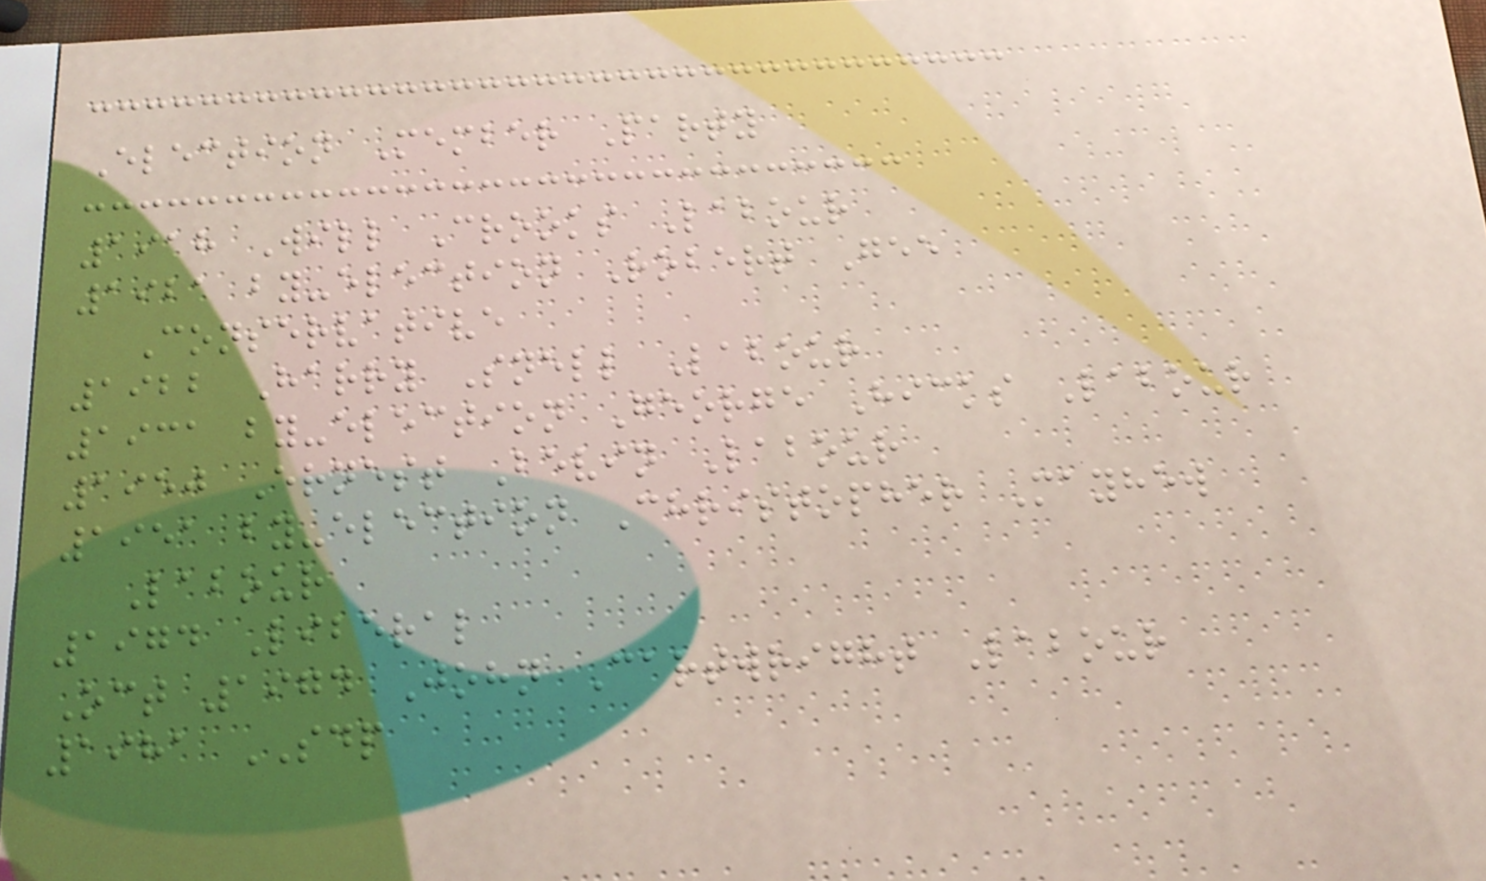Election Member Party
1918 Will Crooks Labour
1921 by-election Robert Gee
Conservative
1922 Harry Snell Labour
1931 by-election George Hicks Labour
1950 Ernest Bevin Labour
1951 by-election Christopher Mayhew
Labour
1974 Liberal
Oct 1974 John Cartwright Labour
1981 SDP
